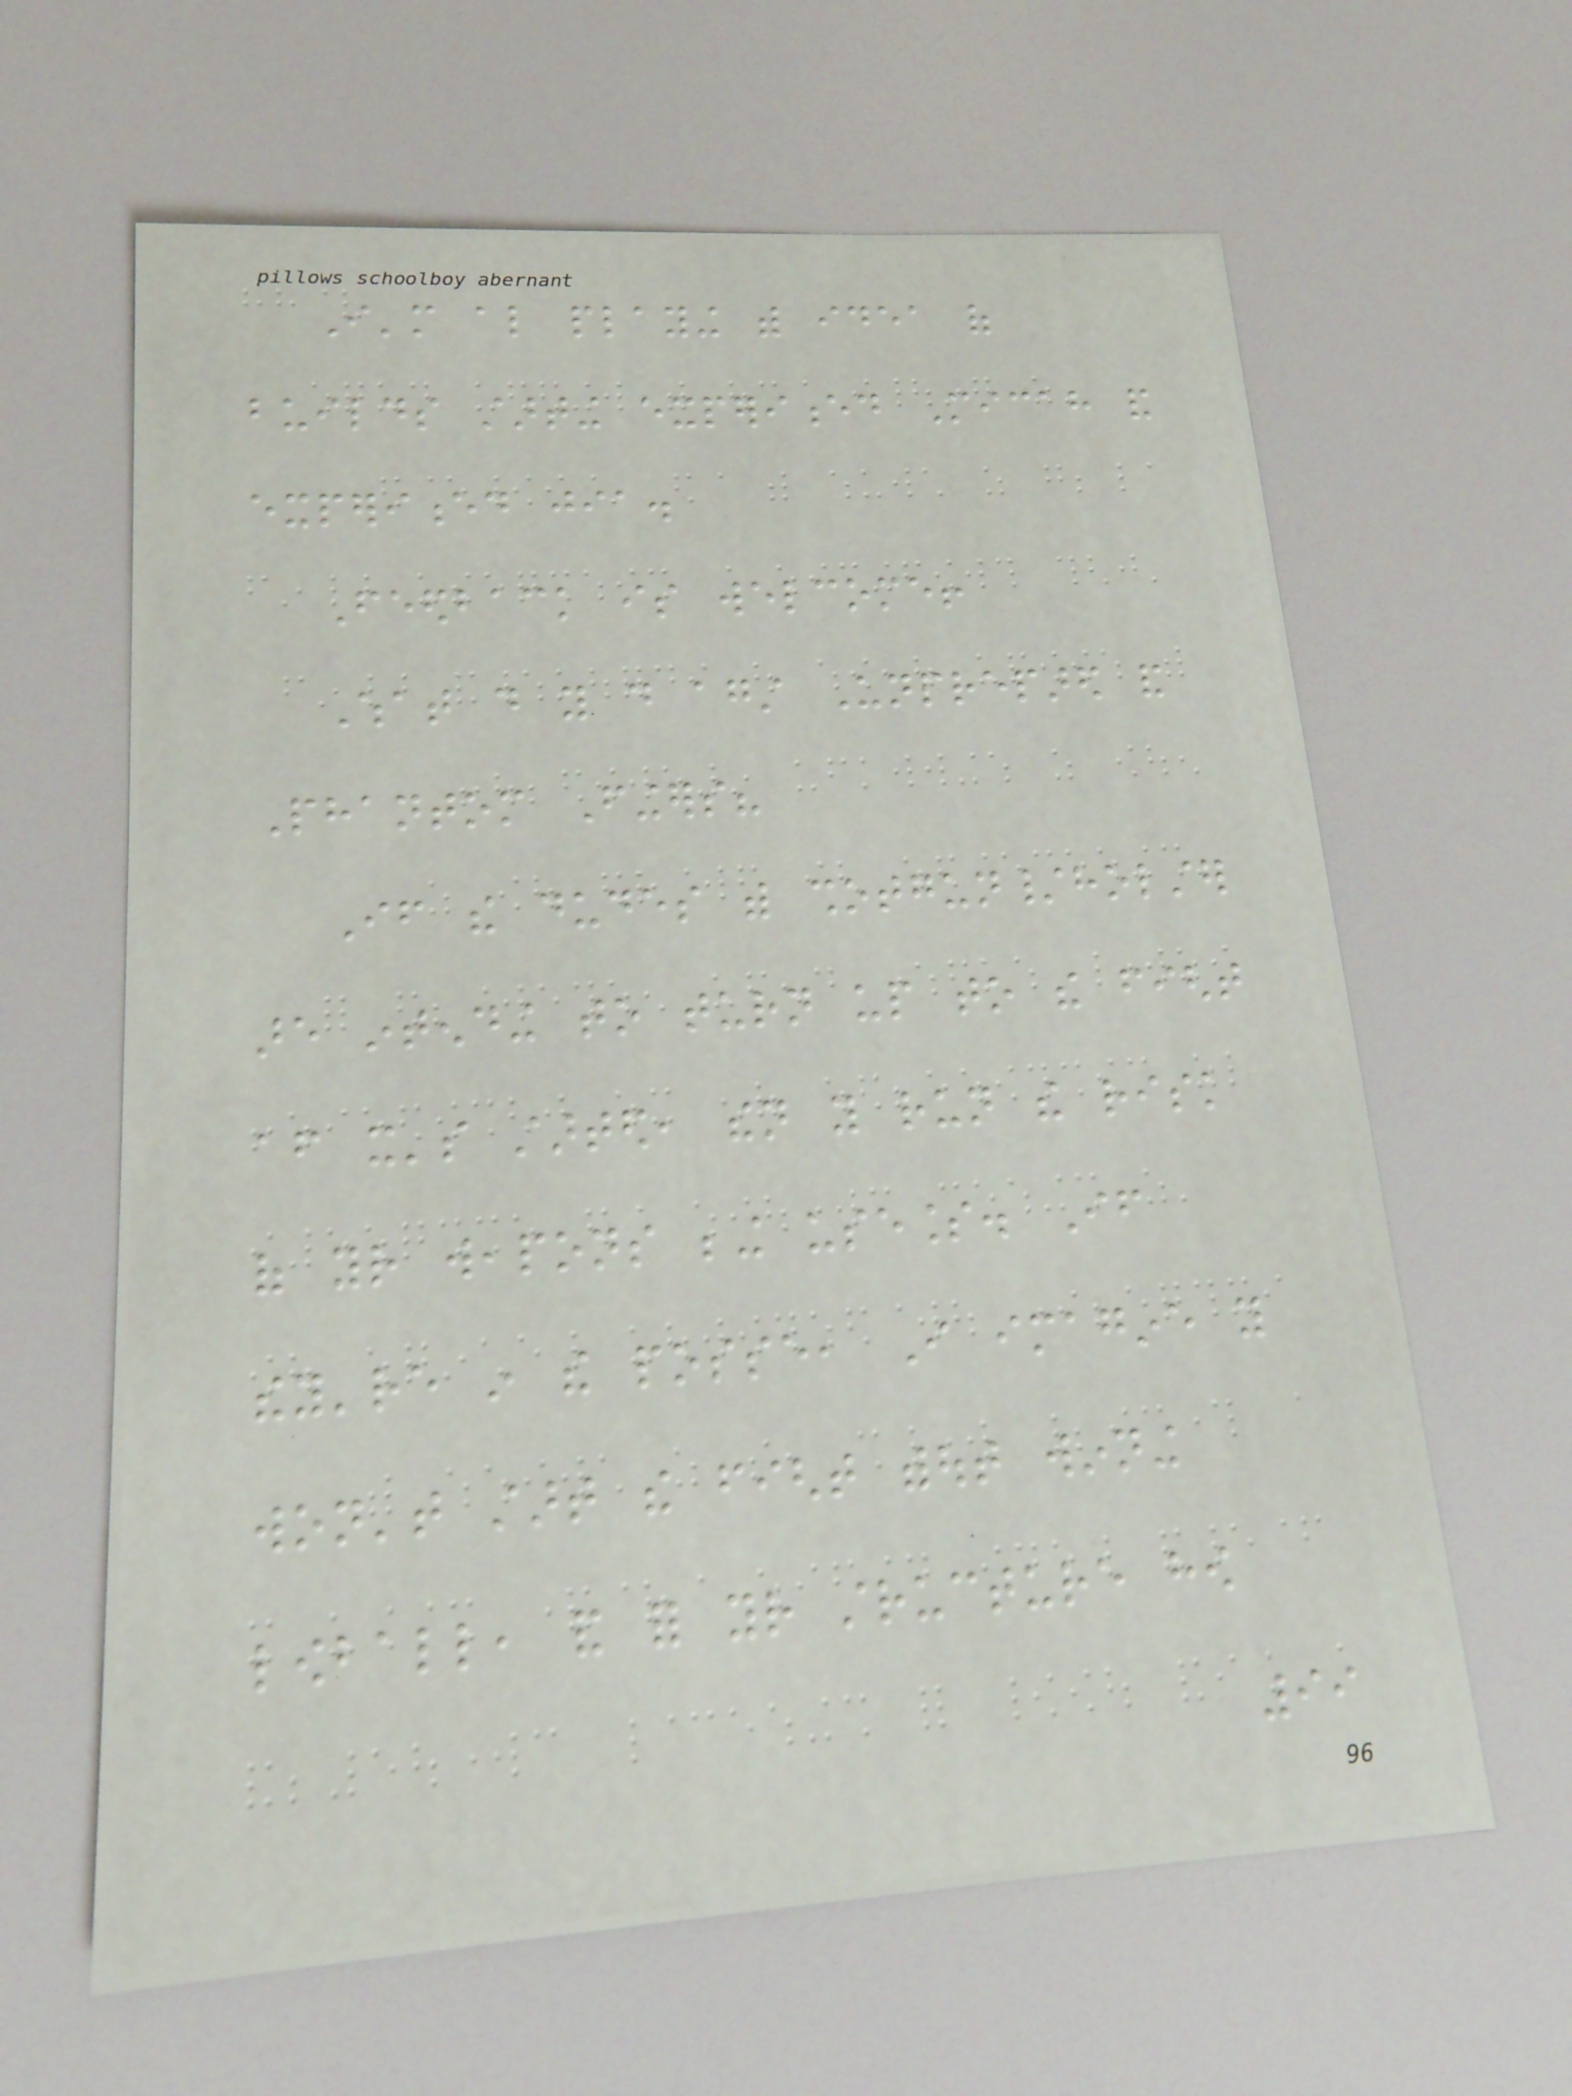I'm also playing with idea of
builds starting experienced Micah and
experienced jia.
Feedback is welcome!
What do you do against Unprepared and
Phantom Fingers?
If the dudes with shotgun/holster
are intending to turn up to the fight
after it's started, then you run the risk
of your weapons being useless. If
they're in the posse, I imagine you
won't start the fight without winning
lowball, and for your structure how
99
